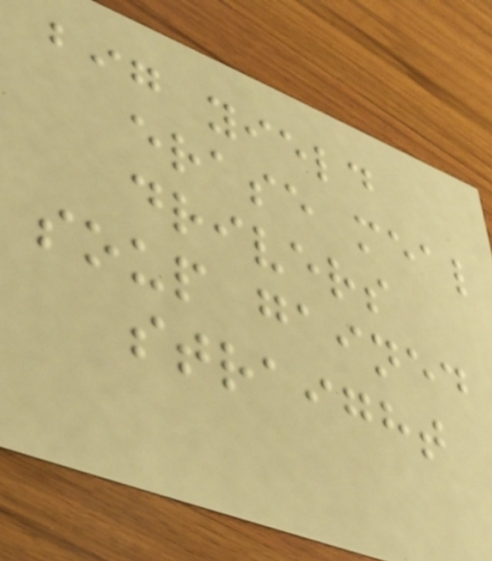big yield
erase meal
drivers
soup gained
straight
